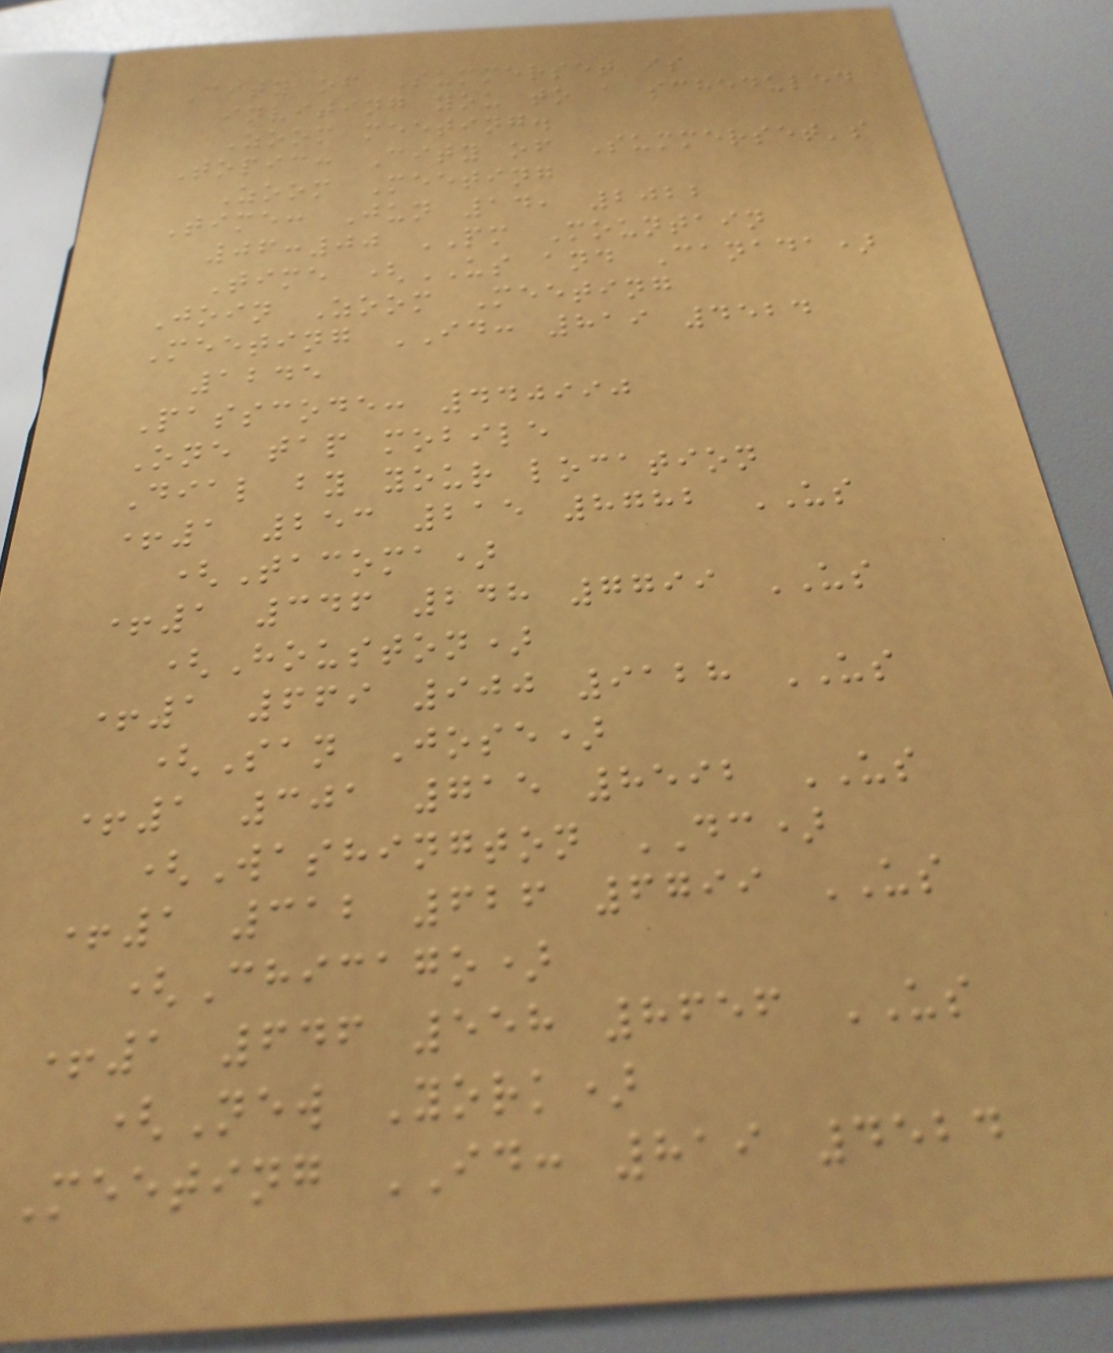City of Summerset is
inviting you to a scheduled
Zoom meeting.
Topic: City of Summerset's
Zoom Meeting
Time: Jun 14, 2022
06:00 PM Mountain
Time (US and Canada)
Join Zoom Meeting
Meeting ID: 819 4524
1245
Passcode: 440990
One tap mobile
Dial by your location
+1 253 215 8782 US
(Tacoma)
+1 346 248 7799 US
(Houston)
+1 669 900 9128 US
(San Jose)
+1 301 715 8592 US
(Washington DC)
+1 312 626 6799 US
(Chicago)
+1 646 558 8656 US
(New York)
Meeting ID: 819 4524
